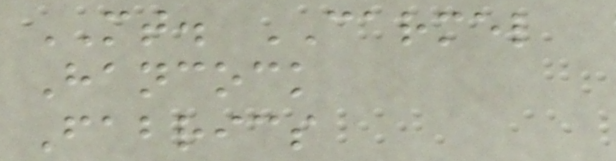MT. CARMEL
Hancock
Fabrics
